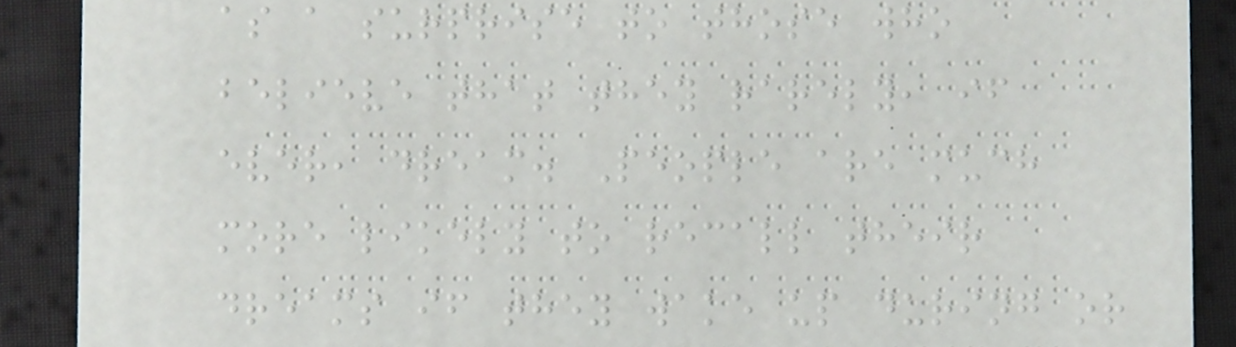as a surprise to those who
believe that they rarely, if
ever, dream. People are much
more likely to recall their
dreams if they wake up during or
